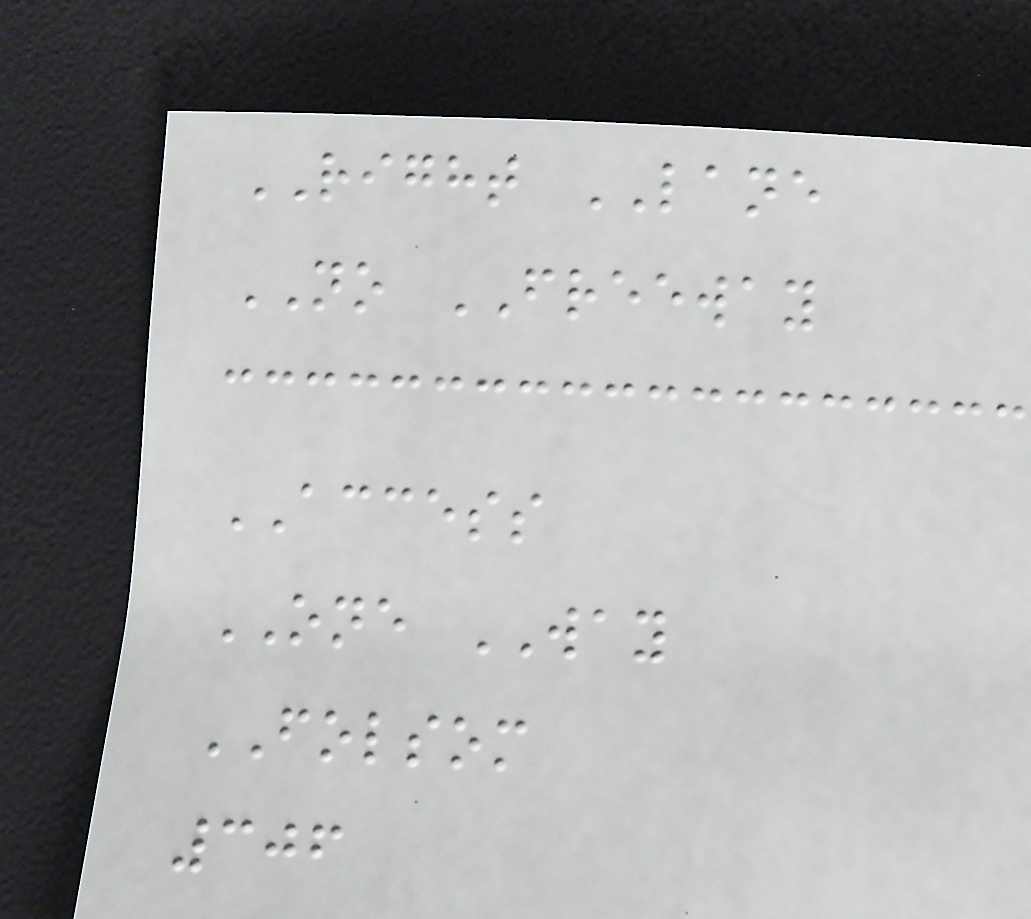RIGHT LANE
NO FREEWAY
ACCESS
ONE WAY
FOLSOM
306
